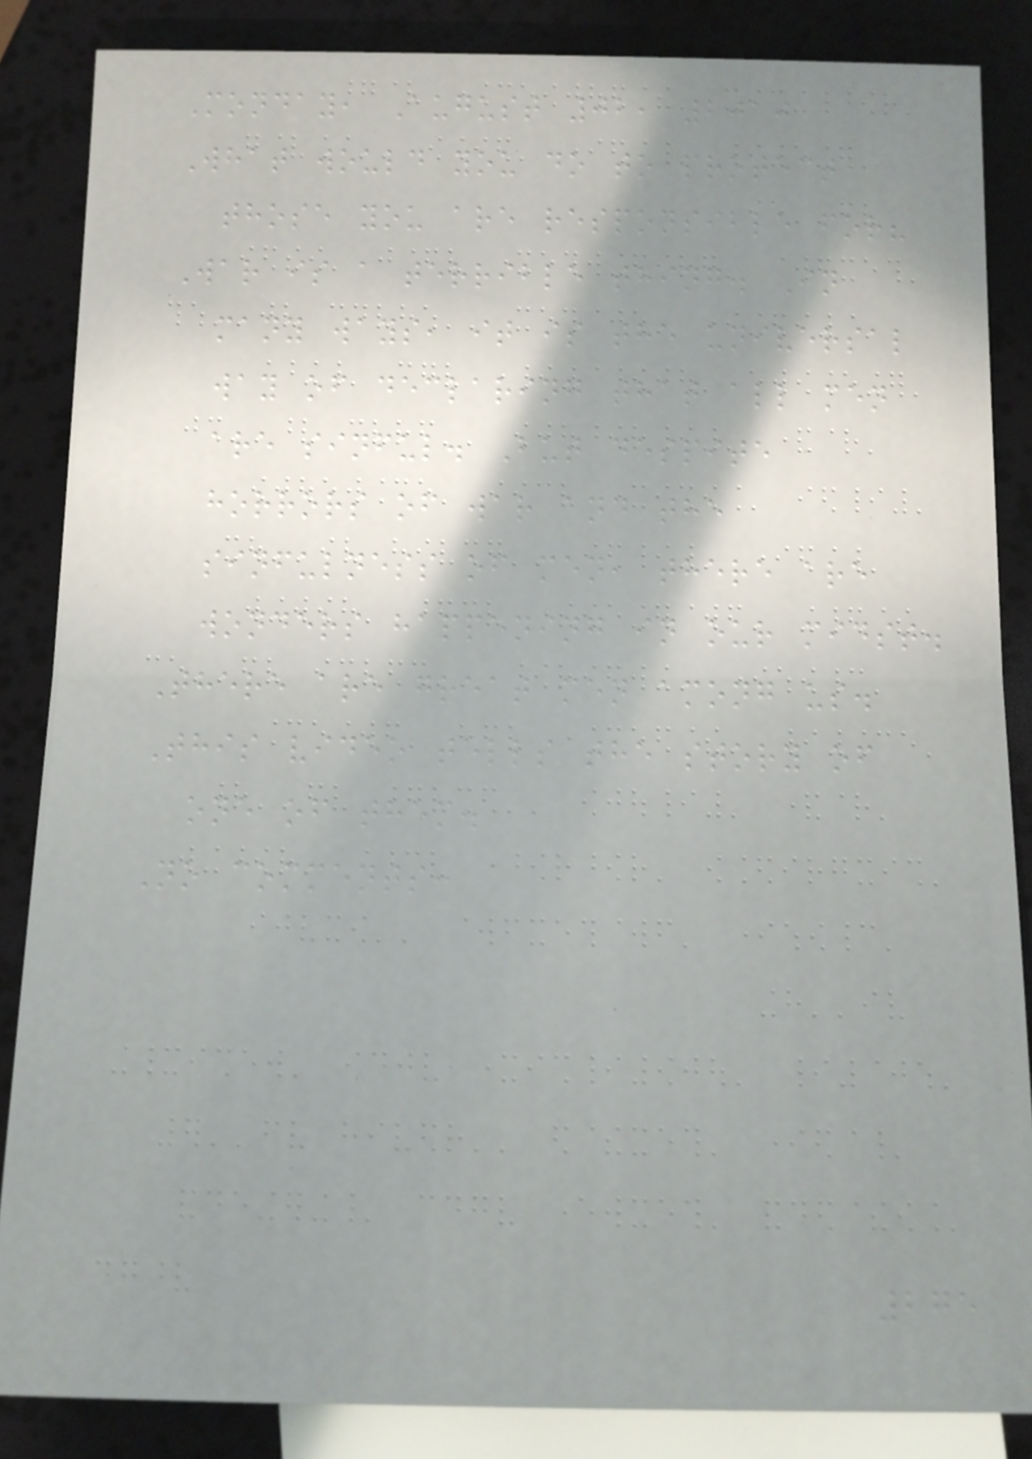Monday, August 02, 2010
What would you do to protect
those you are responsible for?
War is a terrible thing. In
many ways, it is the universal
way of declaring that all men
are sinful. But despite
horrors of war and the
sinfulness of men, there are
wonders happening in our midst.
There are great men among us.
This video tells the story of
one of them.
No comments:
275
